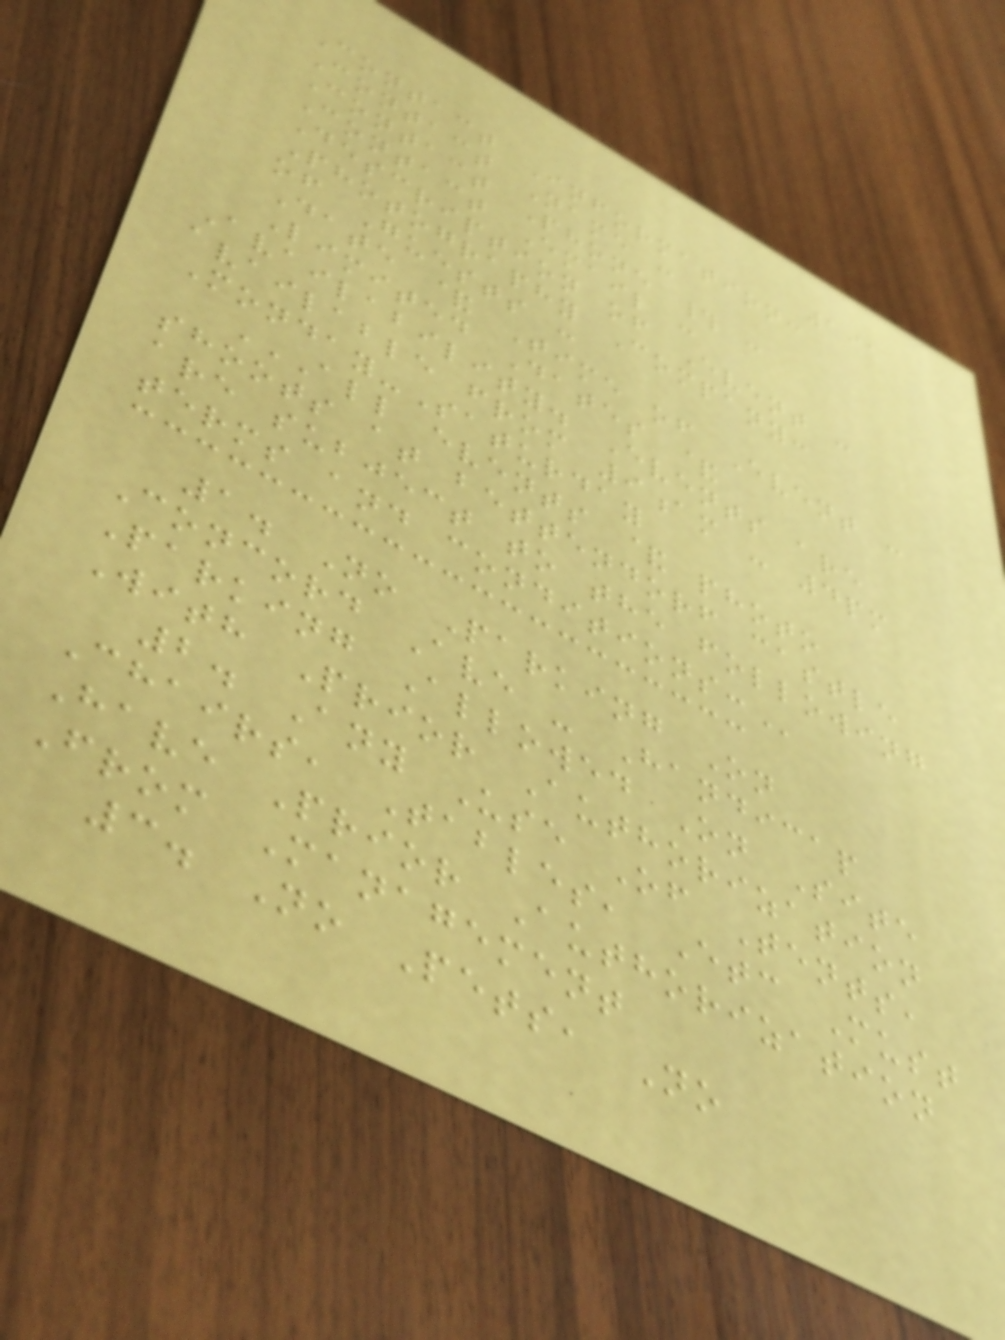191
Contact Information:
Contact Name :
Contact Phone # :
Contact Email :
Description of Event :
Photography Company:
of Guests :
Date & Time of Event :
Limited Dates &
Availability. Events are
available from 9am - 4pm
Monday-Saturday
ALL EVENTS & PHOTO
SHOOTS AT BETTENDORF CASTLE
ARE SUBJECT TO THE FOLLOWING
TERMS AND CONDITIONS:
1. No Parking On
Concord Ave - Handicap
Parking Allowed On Site
With Prior Authorization
2. Any Use Of Tents,
Chairs, Tables, Etc Must
Have Prior Authorization
From Management
3. No Pets, No
